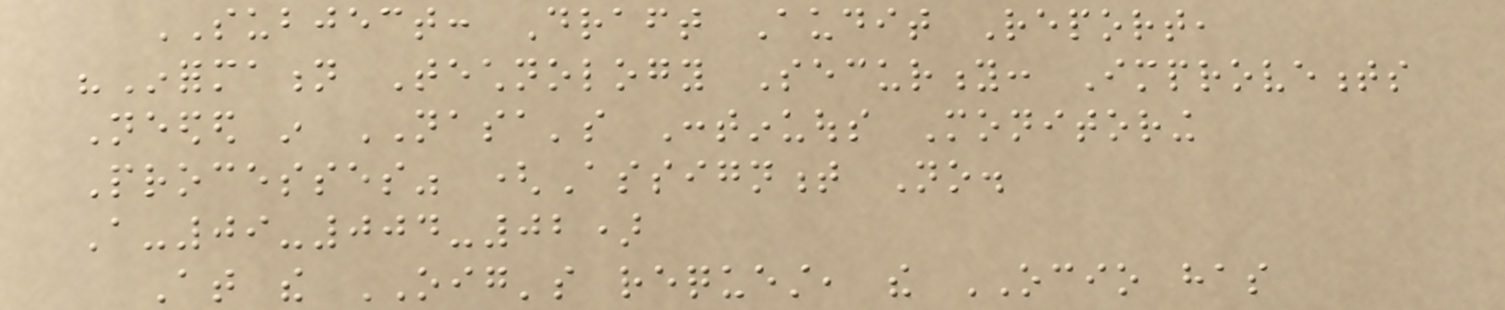SUBJECT: Draft Audit Report,
"Information Technology Security: Improvements
Needed in NASA's Continuous Monitoring
Processes" (Assignment No.
A-09-004-02)
At the OIG's request, the OCIO has
